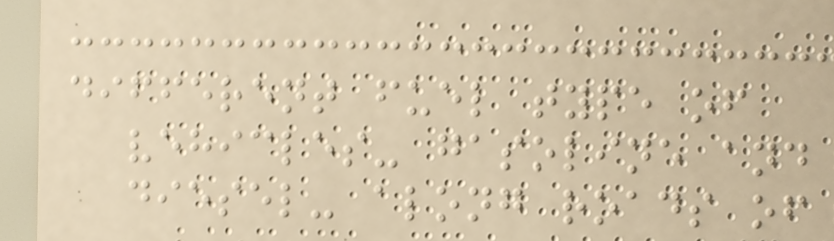different fuel type of
vehicles- gasoline and
diesel- along roads of
